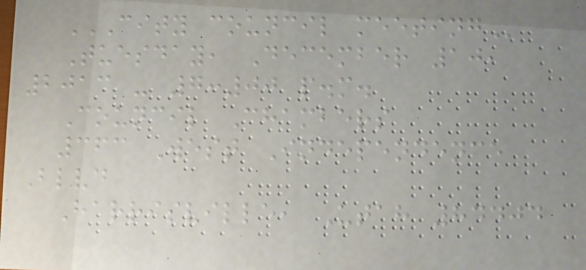CITY COUNCIL MEETING
Tuesday, December 10,
2013 - 7:00 p.m.
Council Chambers
363 West Independence
Blvd
Harrisville, Utah 84404
